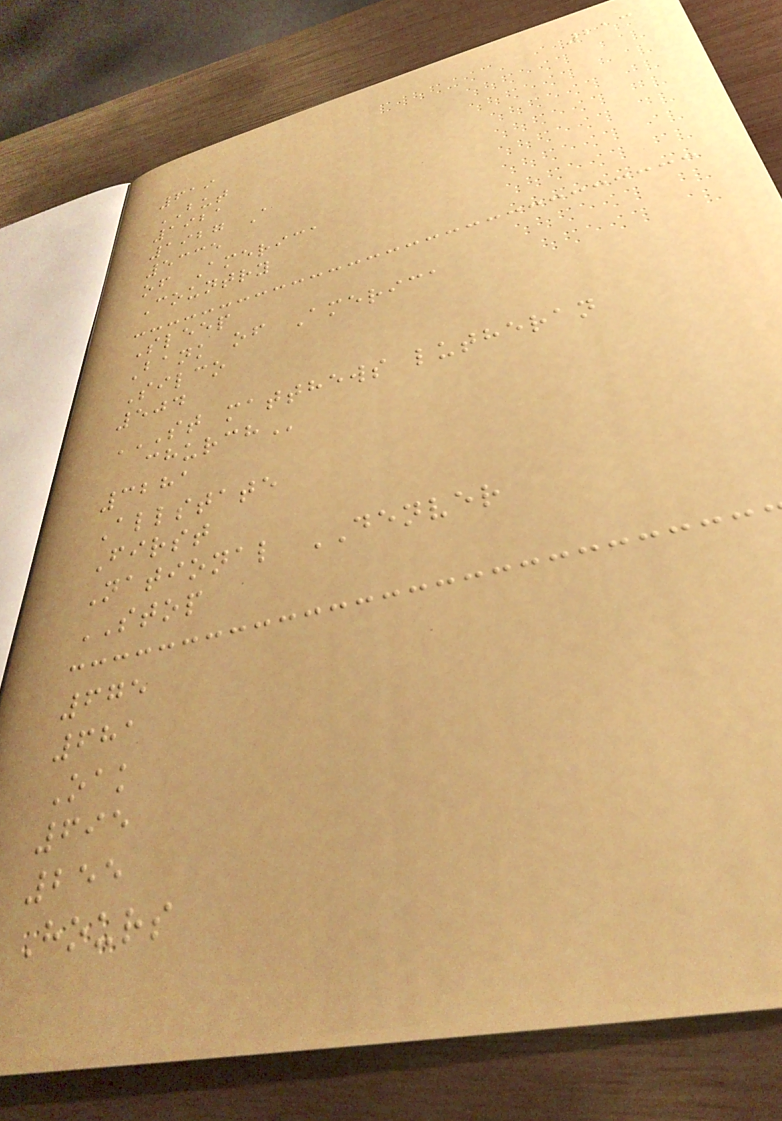213
619
BUT
1921
1927 A
5335
of America
Country
Sleep
Bank of America
Silco
504
ST MATTHEWS LUTHERAN
CHURCH
3281
Allstate
First
National DENVER
STOP
675
681
Oak
695
255
Hours
